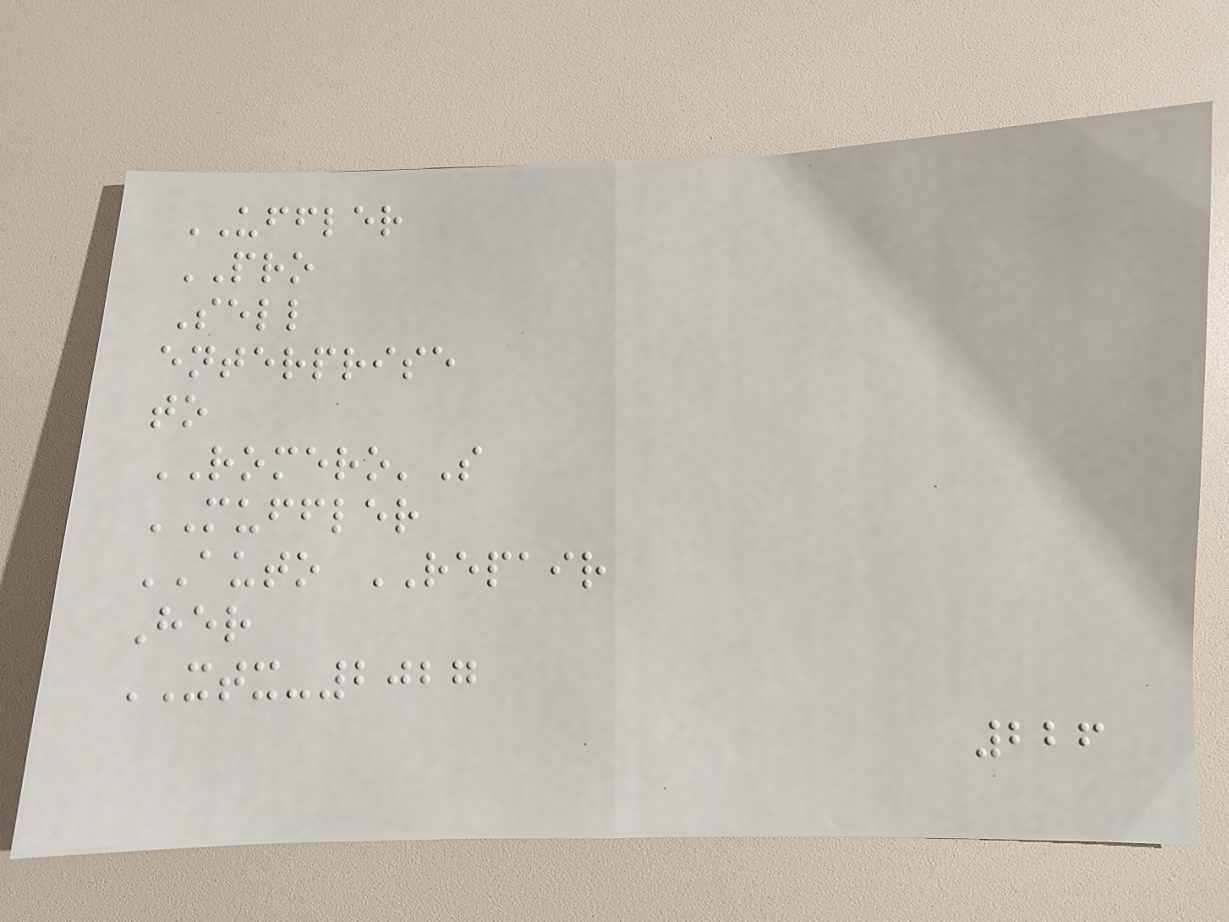UFFLER
PRO
Sell
enterprise
to
ROMERO'S
MUFFLER
AUTO REPAIR
Her
XTX-2027
226
